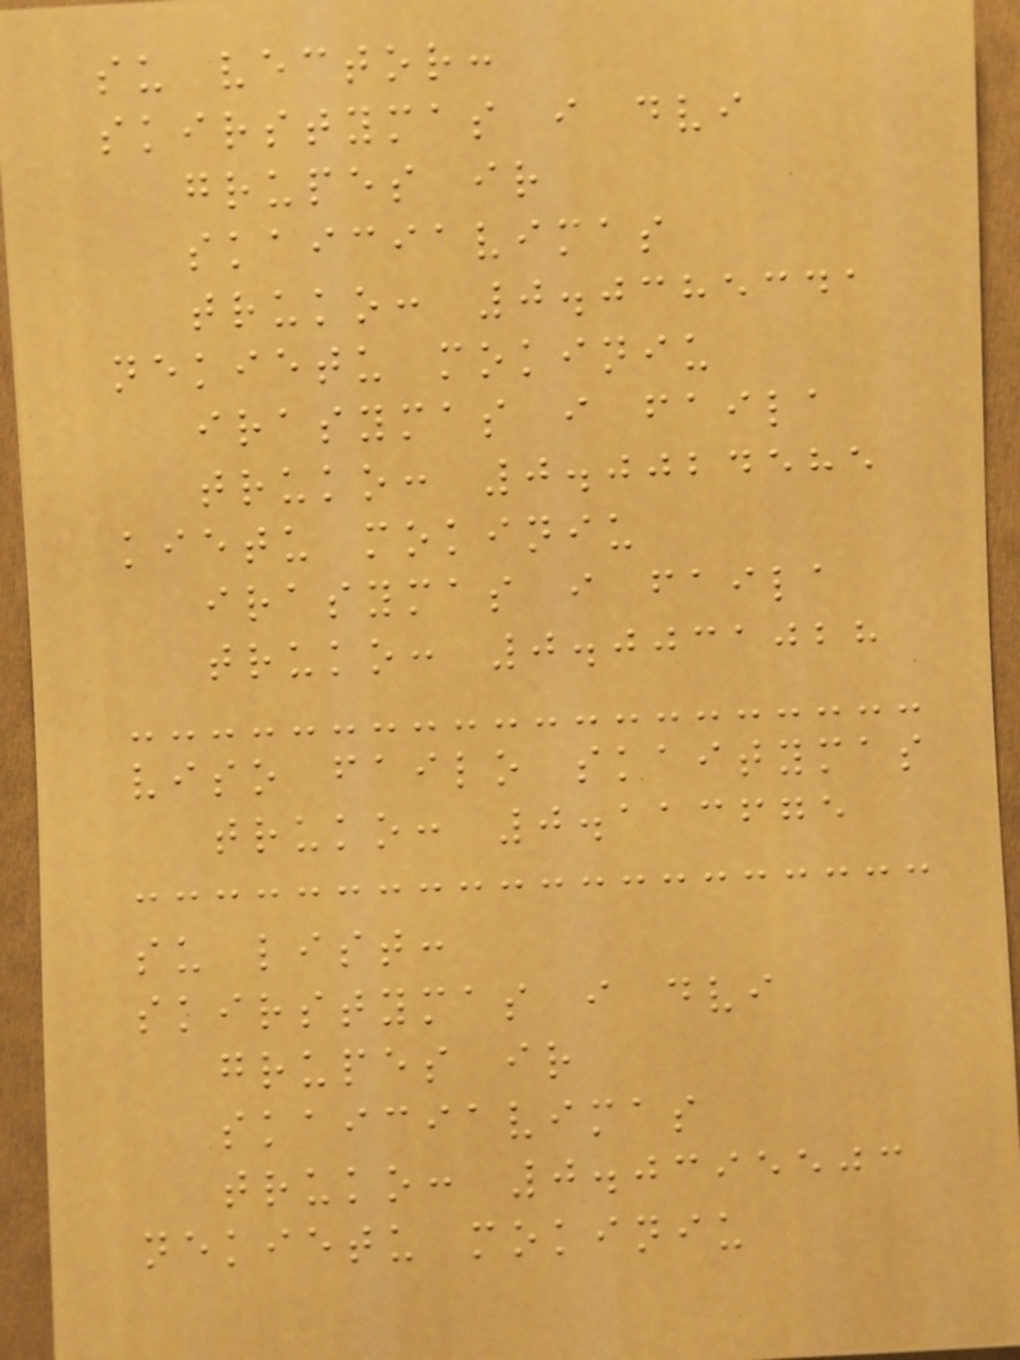su vector:
skirstymas i dvi
grupes ir
skaiciavimas
truko: 0.0385341
nekietu mokiniu
irasymas i faila
truko: 0.0024585
kietu mokiniu
irasymas i faila
truko: 0.0031028
viso failo skaitymas
truko: 0.113675
su list:
skirstymas i dvi
grupes ir
skaiciavimas
truko: 0.0395503
nekietu mokiniu
